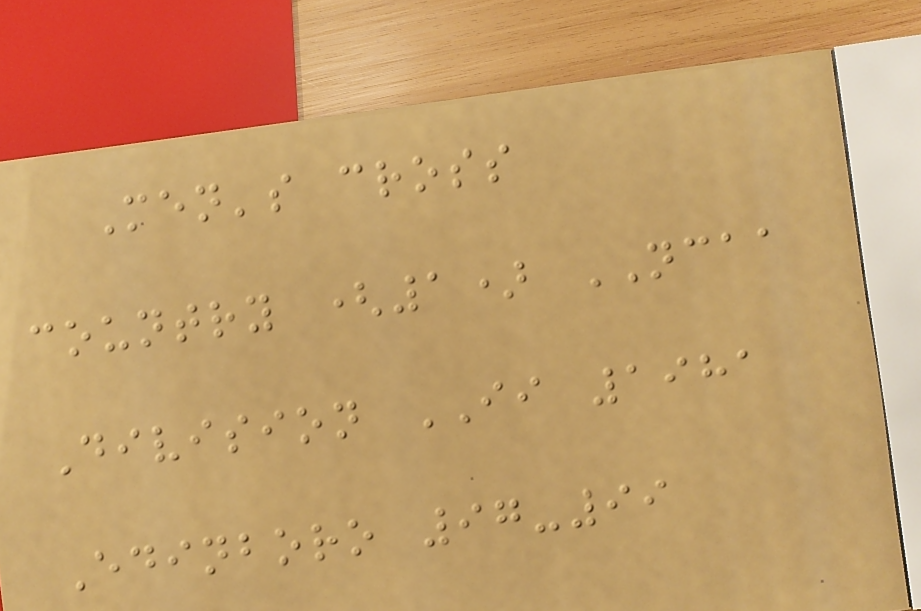Men's cross
country (1) NCAA
Division II 1981
Edinboro 97-99
